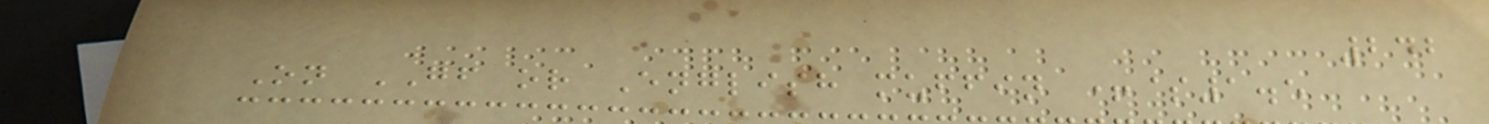242
On GF or English muffin +$1.5
